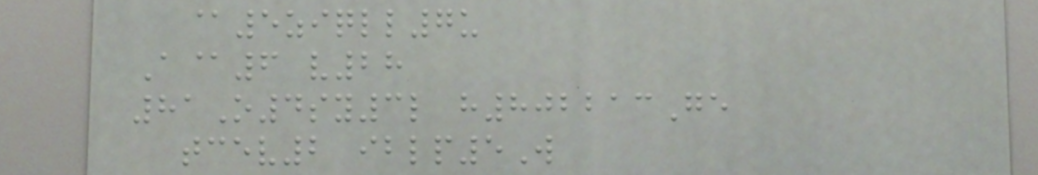@5ziqll7u
A@6 v28
81O4sy3l h802213Ge
tcev2 iblp5W
